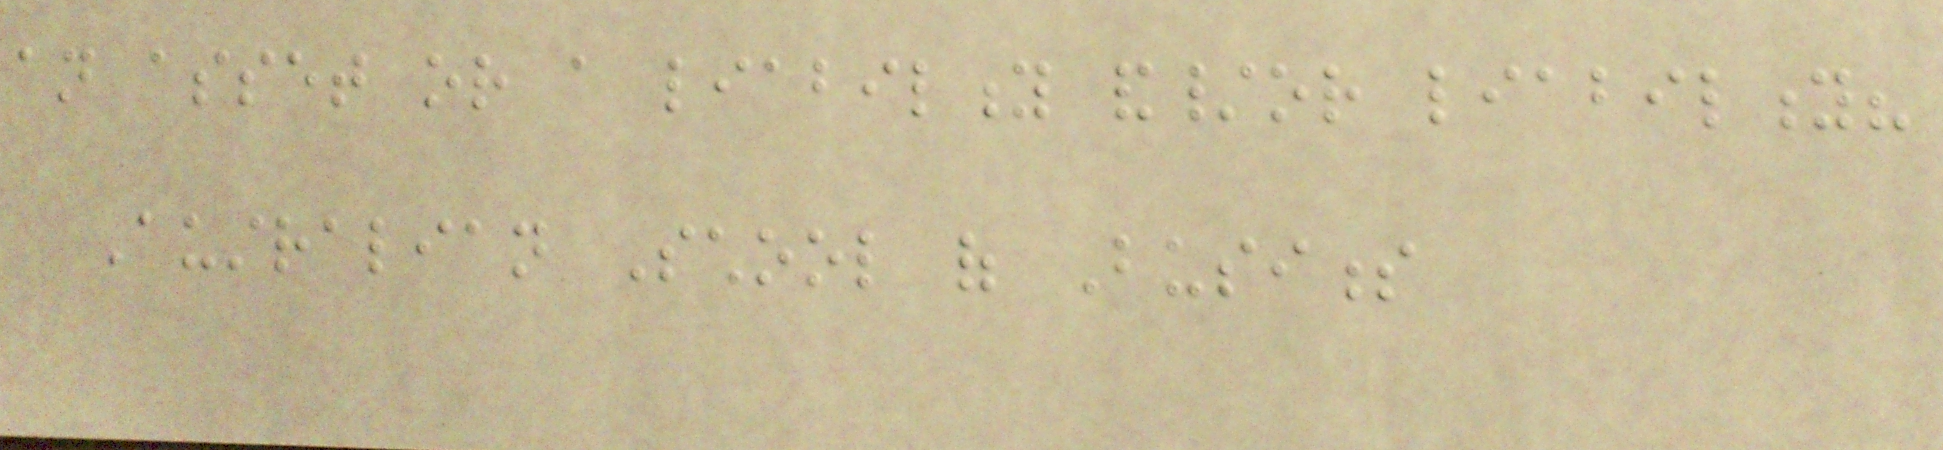an asset or a liability and/or liability?
Australian School of Business
